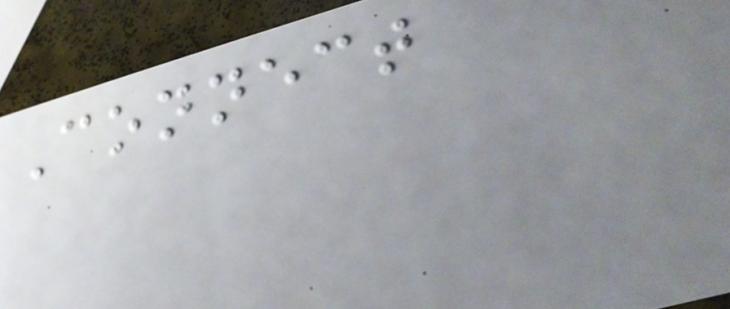Connect
